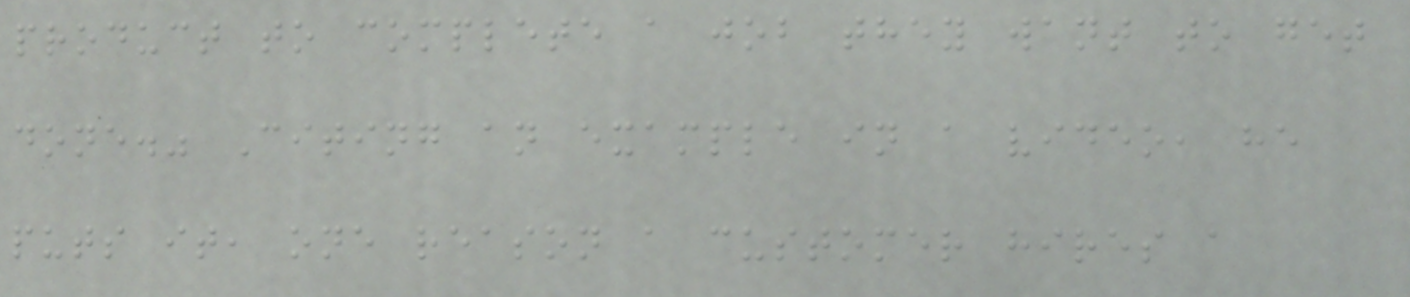product to complete a job they want to get
done." Citing an example in a video, he
puts it, one reason a customer hires a
